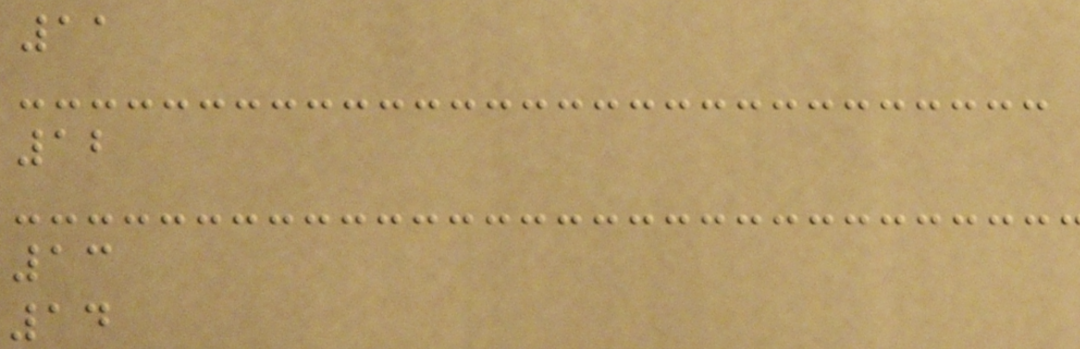11
12
13
14
